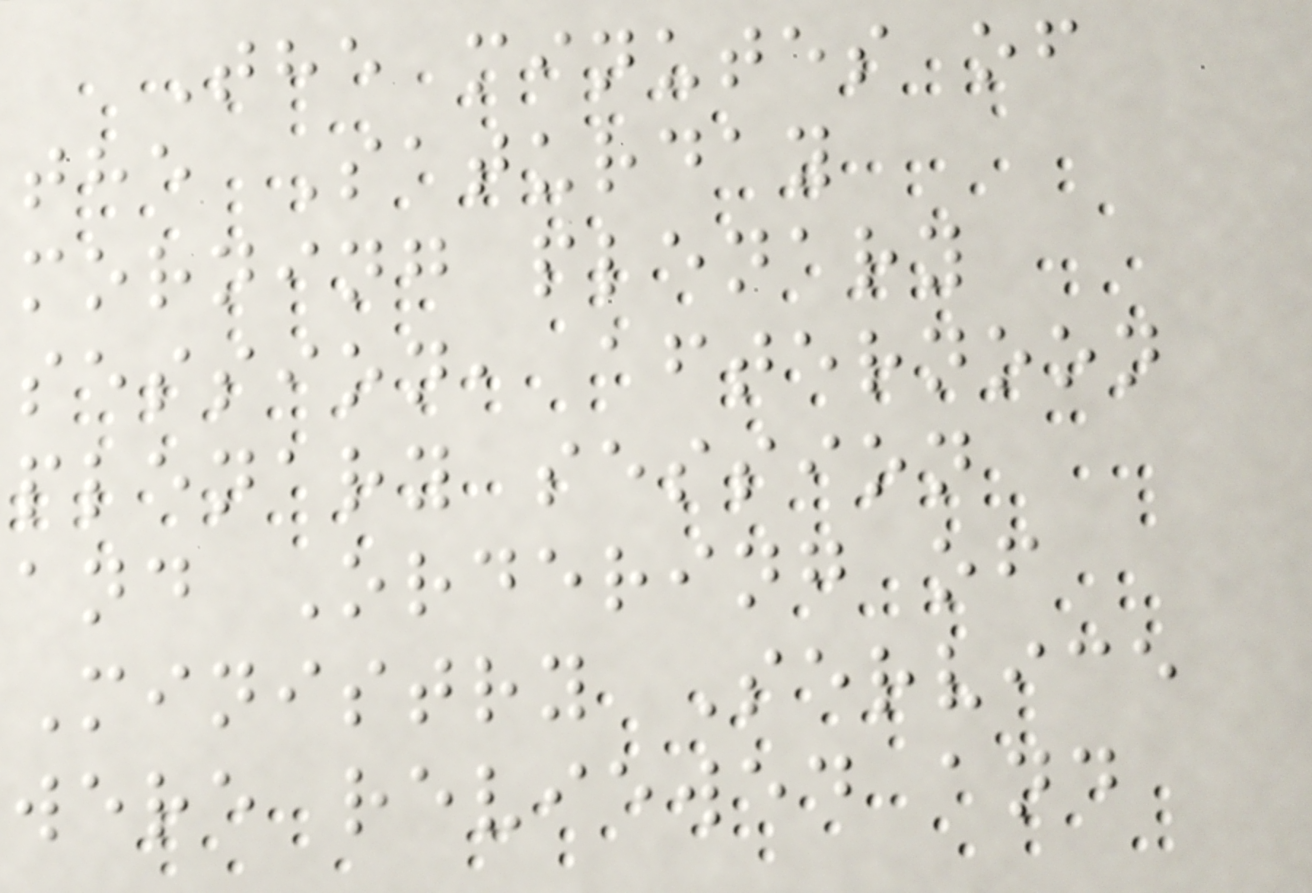The minutes of
the Saturday
morning plenary
session, afternoon
plenary session
and Ordering of
Ministry Service
were reviewed and
